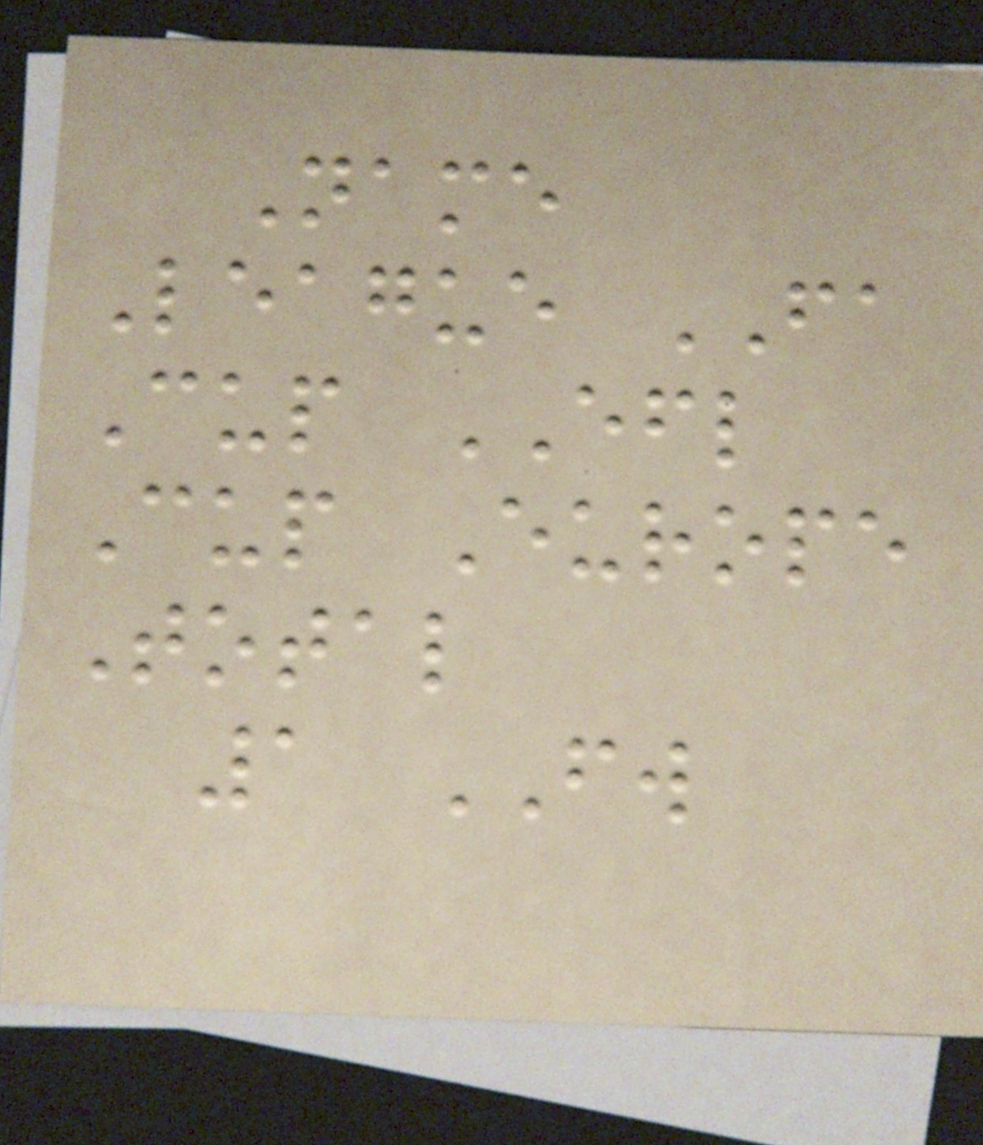Name
League FA
Cup EFL
Cup Europe
Total
1 FW
